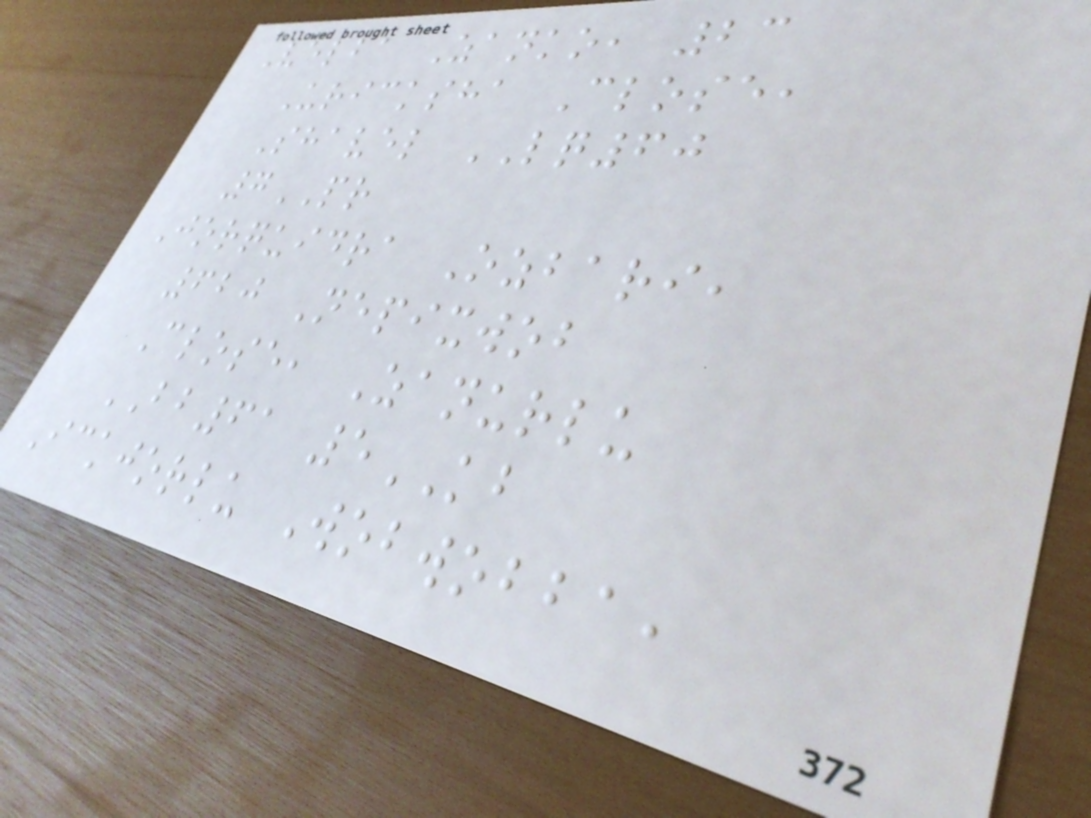Velba Zanko, 23
Uricksha Close,
Shavel LQ60
7PR
Jorquidra Ozbari,
620 Nepixwob
Close, Zanurlu
BB61 5KB
Ickjorlu Wobwobba,
